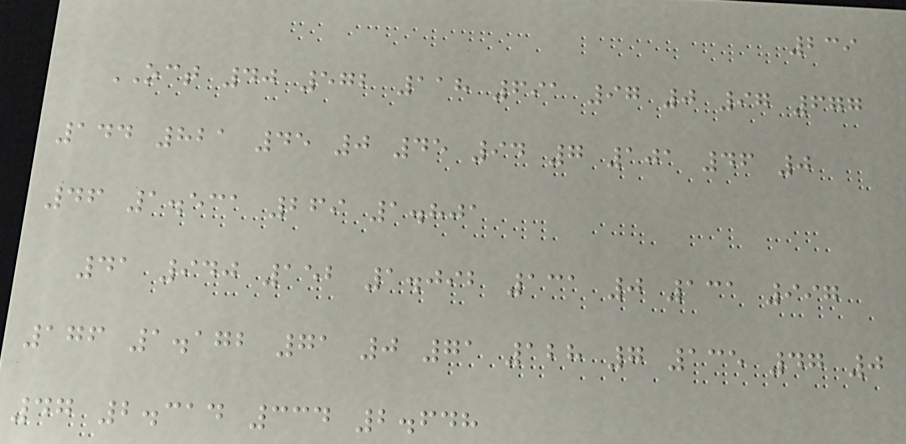239
OCT 40 572 118 691 97 0 97 677
144 821 45 0 45 94 7 101 46 0
46 1.531 269 1.801
41 940 152 1.092 131 0 131 997
176 1.172 71 0 71 128 7 135 47 0
47 2.314 334 2.648
